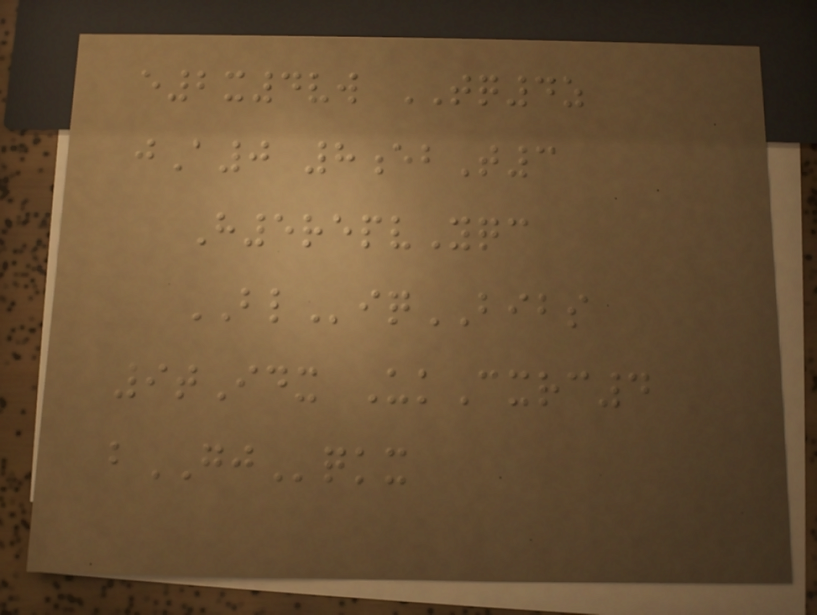e2x4vw TQ4z
jA0 8ebT3
H5repvYqc
BLiqBIBS
9tIdx UkCxrc4
bGJqkx
